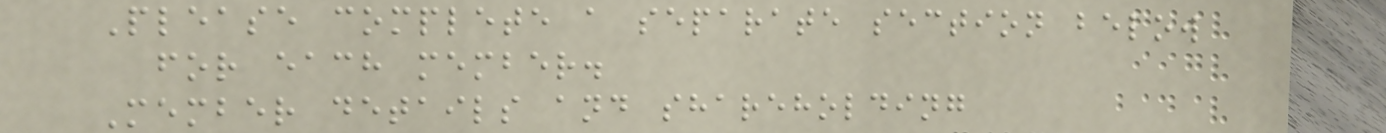Please complete a separate section below
for each member.
Member details and shareholding
